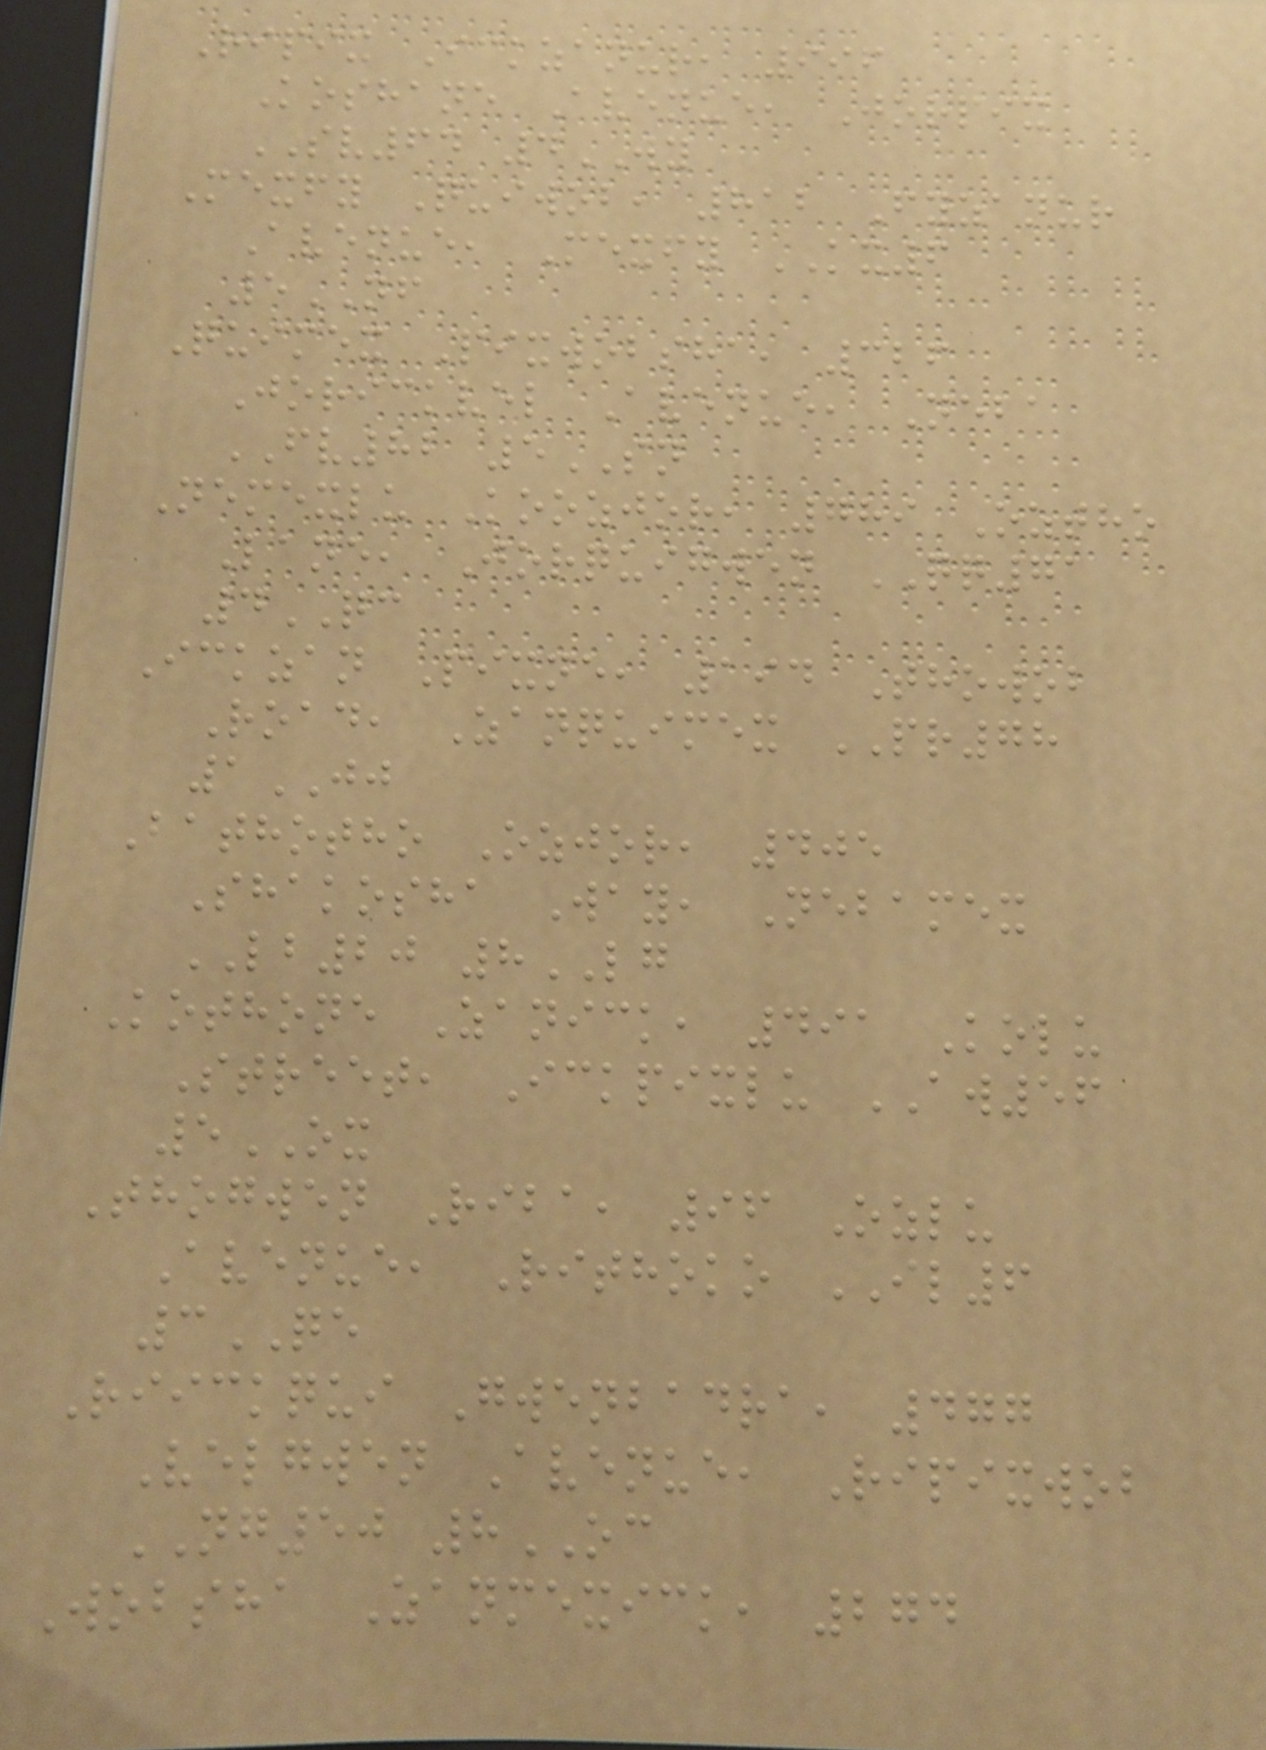Ripix Ickzanur, 996
Koshane Avenue, Jorpix
SV64 4WY
Mexfy Quiwob, 812 Fyzanur
Avenue, Mexfy KX6
5NF
Quimex Pixwobsha, 326
Jorickvel Avenue, Neba
FV82 5SN
Nemexlu Koozjor, 789 Oztho
Lane, Jorquigwen QQ71
4QC
Ickzan Pixne, 194 Thowob
Road, Zanquimex PR78
1JJ
Bathotho Ozjor, 405
Shakosha Way, Nebamex
LB20 8LG
Kothone Zanick, 491 Kolu
Street, Ickpixlu AW56
5OX
Thogwen Riba, 96 Ozlu
Avenue, Rithoko IL6
3QE
Riickqui Gwenbadra, 477
Velgwen Avenue, Ripixwob
NG50 8OC
Wobsha Zanmexick, 274
